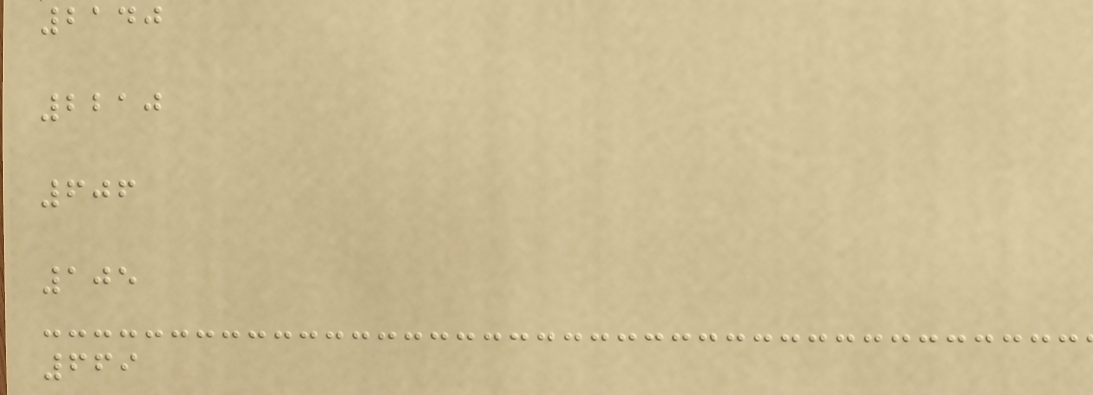2140
2210
606
105
669
